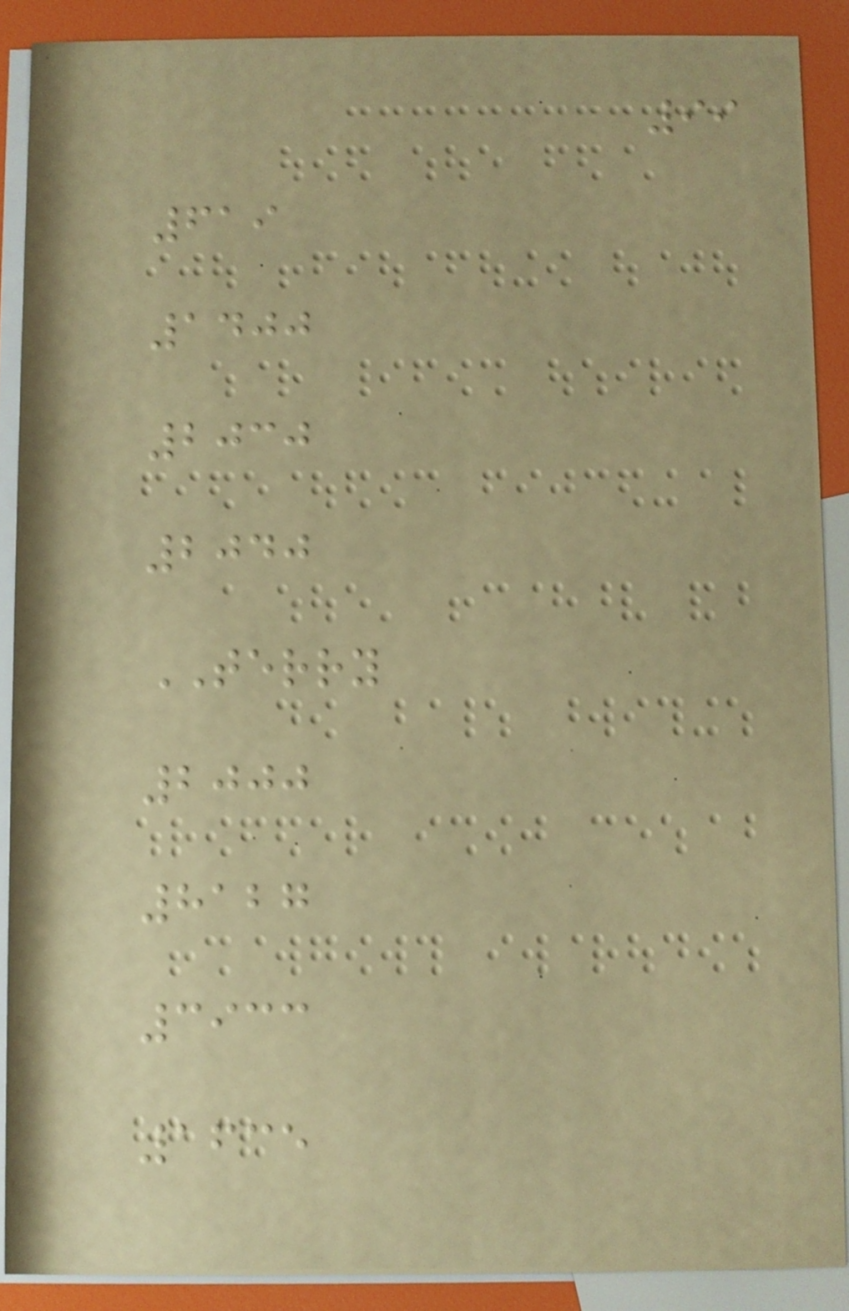99
619
1400
2030
2040
TERRY
2000
8127
3933
1635
